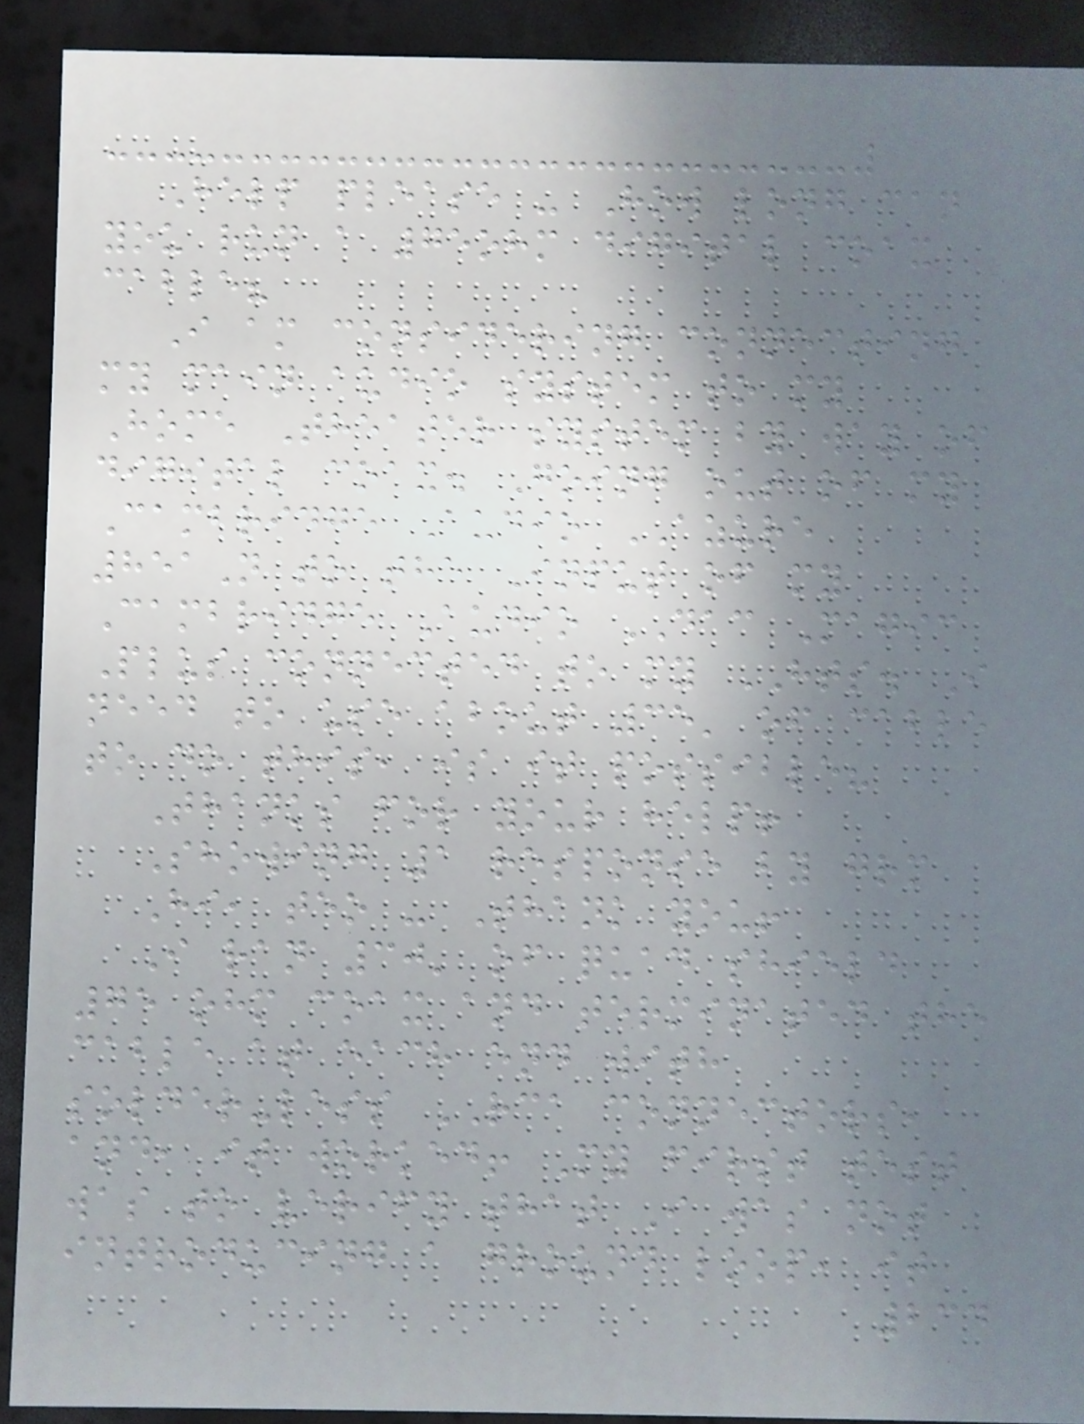Help please - How long can
you run a 75ohm digital coax
cable?
I am considering connecting
my main audio system to my
Home Theater system by way of
digital coax. Going out of my
Cambridge Audio AZURE
851N to the Input of my
Cambridge Audio DAC Magic
Plus connected to my HTS. I
need to use about 35' of cable
to do this, is it possible?
Thanks for your help!
Showing 1 response by grm
Hi, teo - Thank you!
I ran 30' of quad shield
75 ohm coax and terminated the
cable at each end with
solder-less RCA connectors,
and, it worked! My first test
was to verify that I was not
introducing a ground loop, it
234
